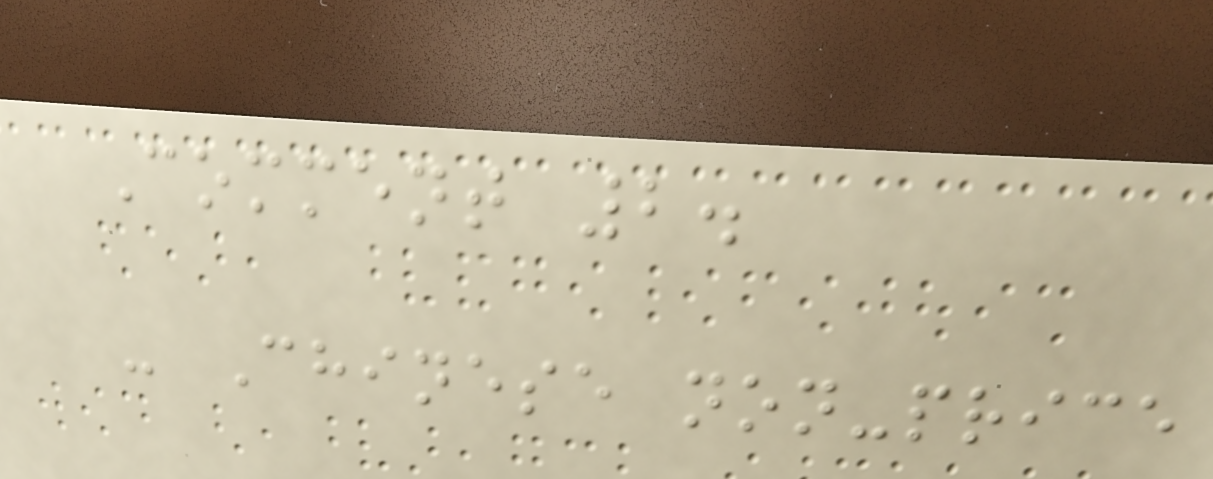Comment 2.
- Chinese non-price
